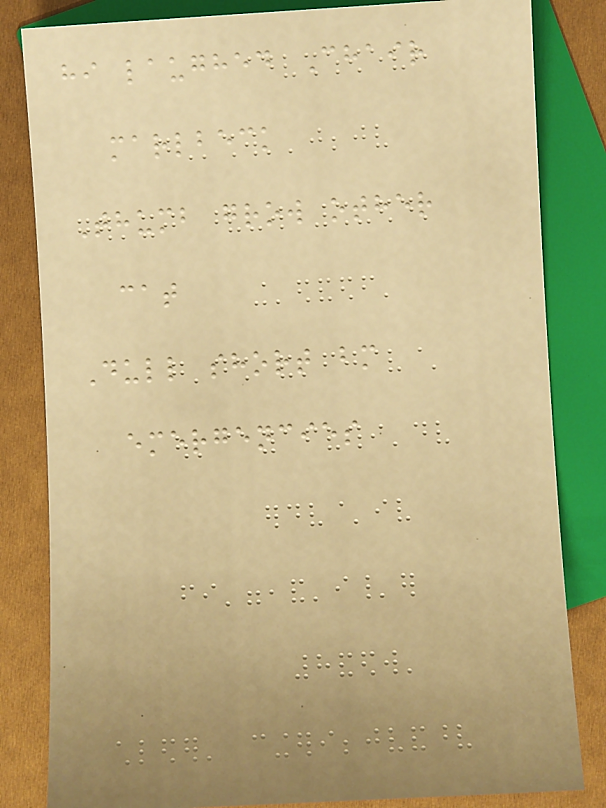hi laughed Chair
marlbeck
Thumb grow other
cat
Dull short bm
emergencies
